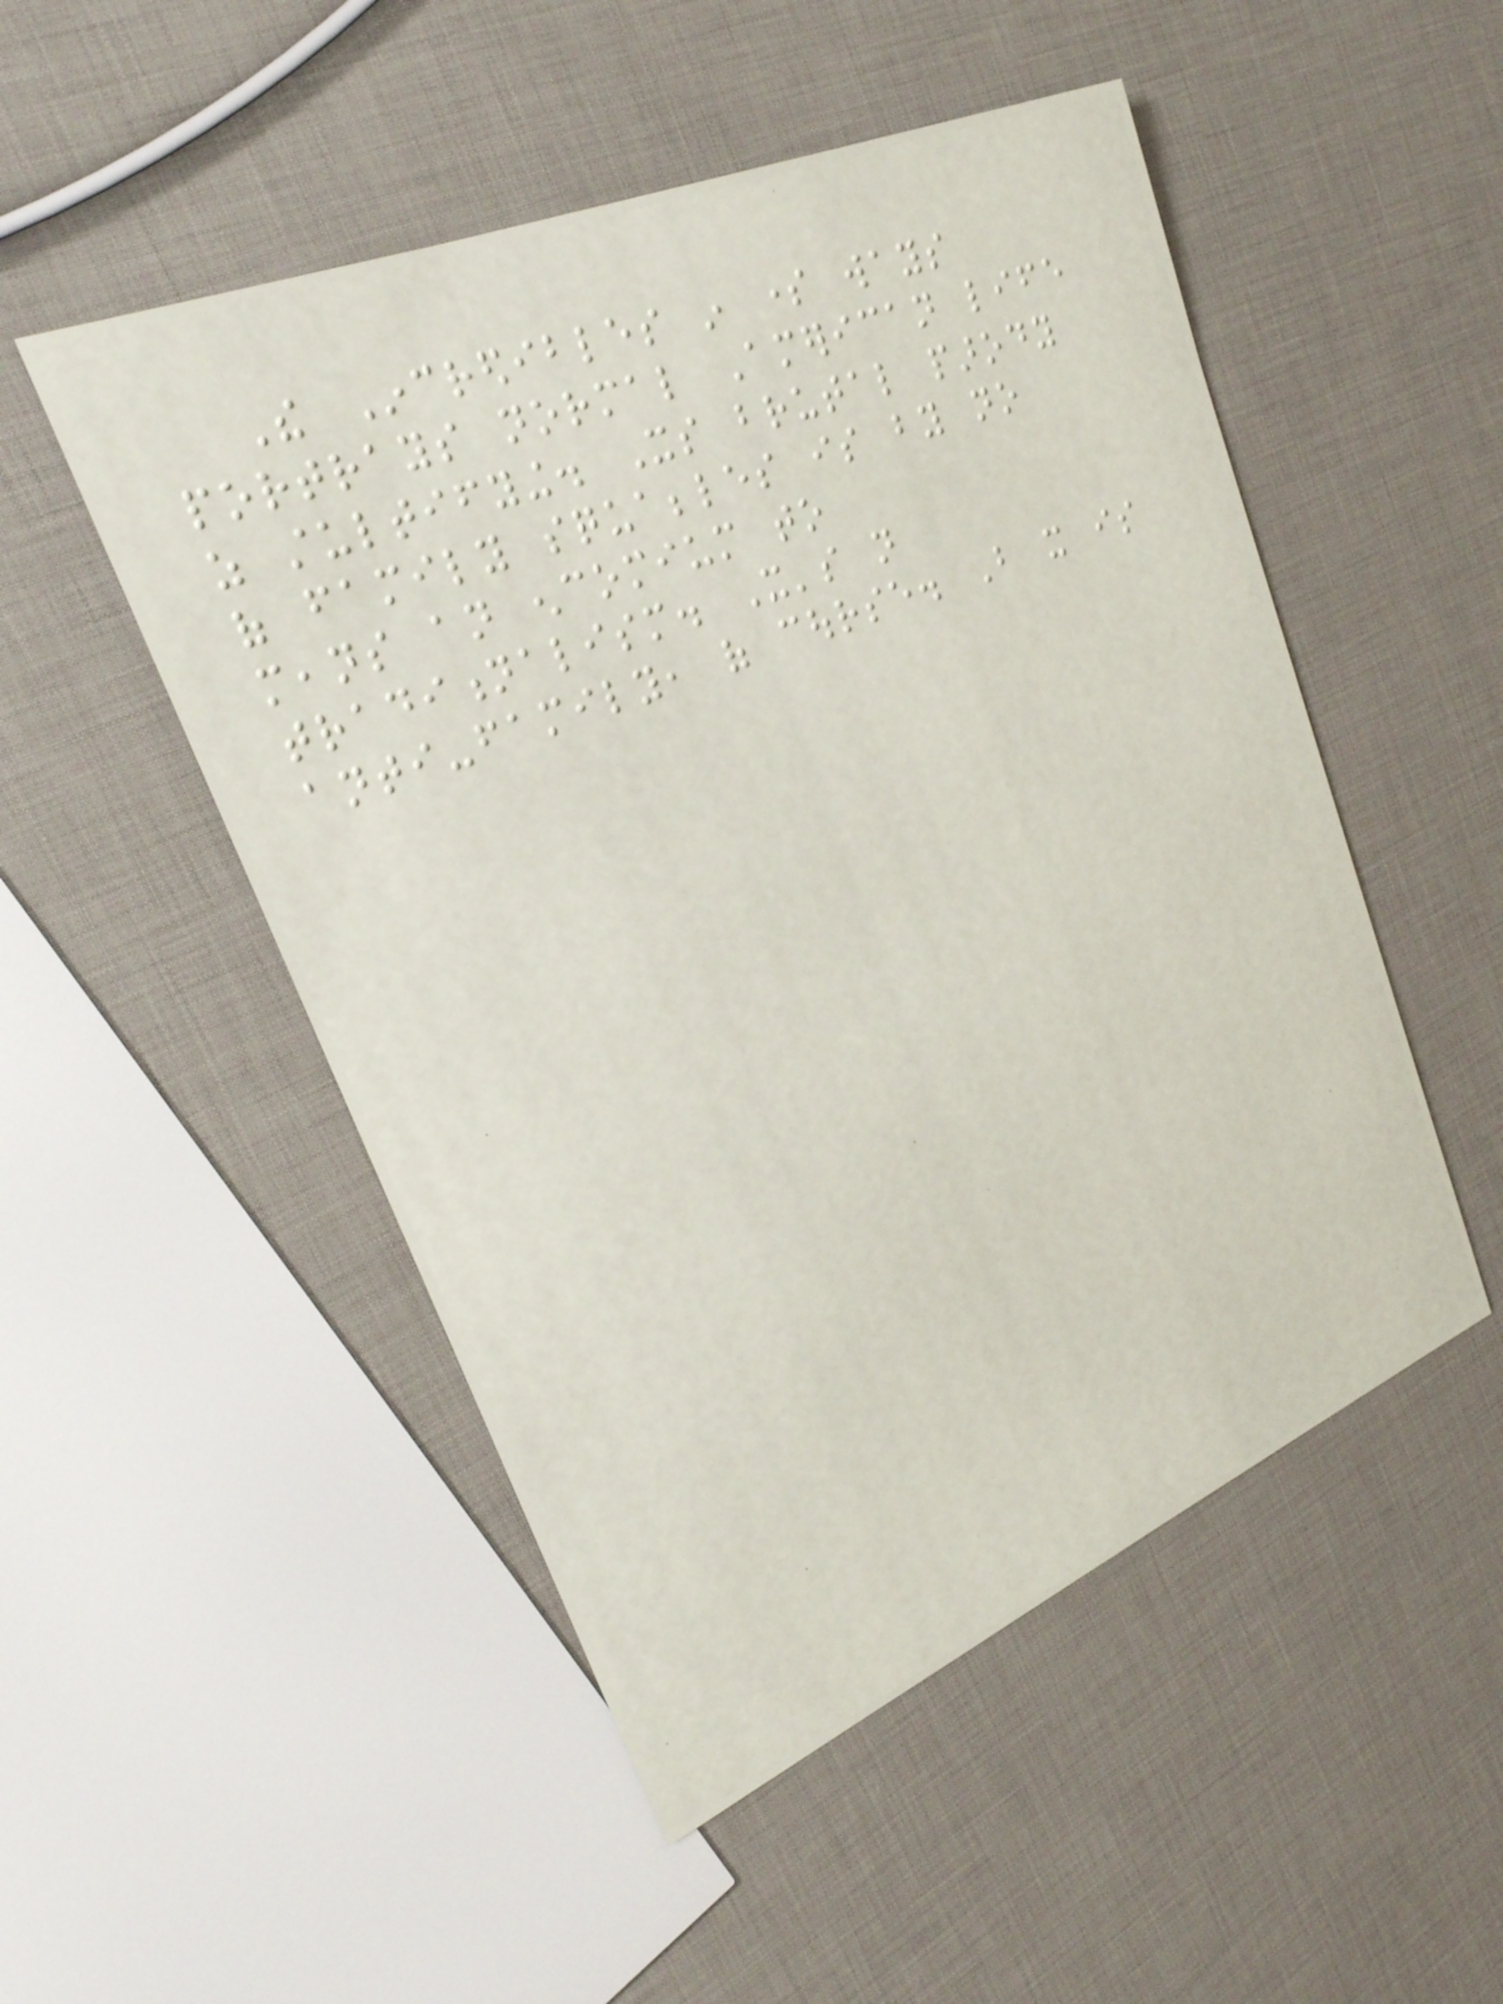The Incredibles in some ways
portrays normal American life
as stultifying. Its brutal parody
of family squabbles is by no
means an encomium to
traditionalism. It's not
anti-family, of course. But it is
